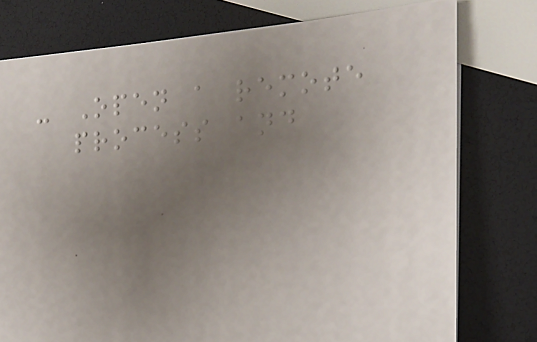- Open a remote
process and
